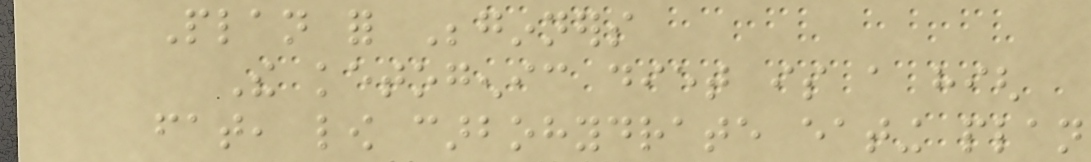Plan for Beginners
The ketogenic diet is a high
fat, low carbohydrate eating plan
